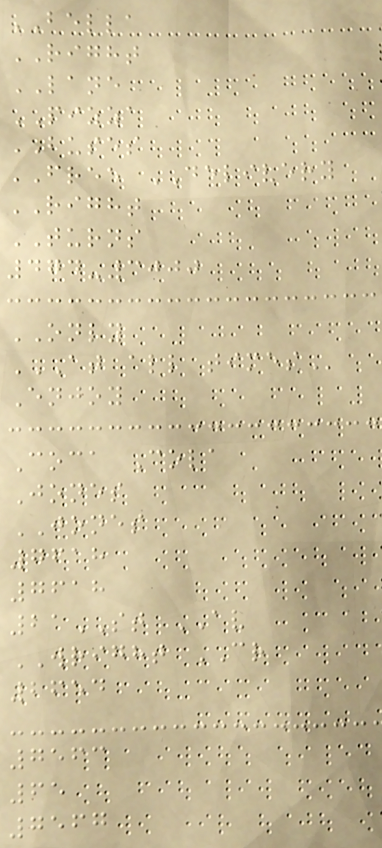BELLA
RIGHT
LANE
PIZZA
BUSES
FREE DELIVERY
RIGHT
TURNS
474-3000
ONLY
AT ALL TIMES
Enjoy
Coca Cola
Jones
JONES
7618
7618
21ST AV
WRIGHT CR
2654
7563
65
7567
